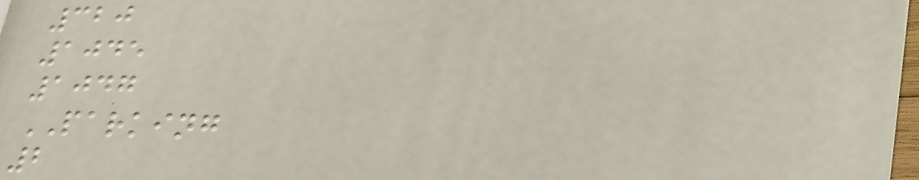320
1045
1047
PARKING
2
